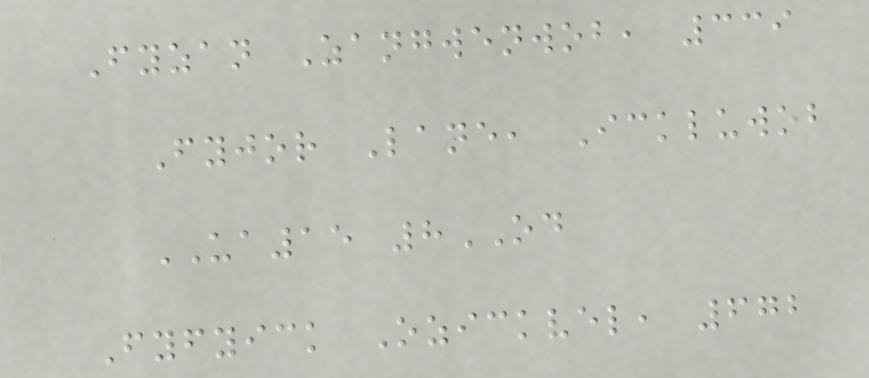Fyzan Zangwenwob, 339
Fyjor Lane, Ickluwob
UA15 8OD
Fyfyick Ozickvel, 672
